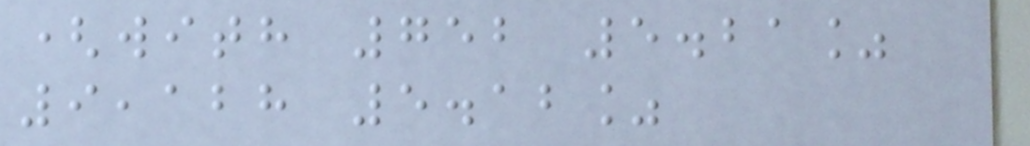(with 752 5.21%
9,128 5.12%
